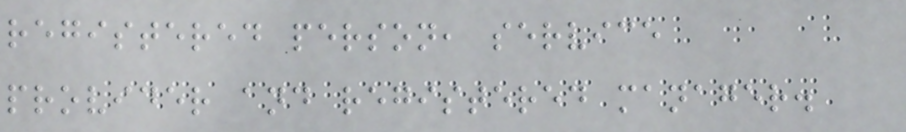registered person, service
provider and registered manager.
